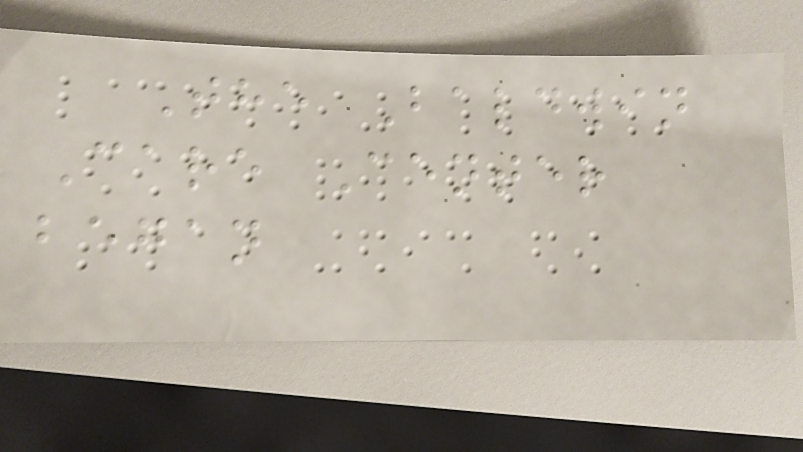The Baldwin
Care Center
began
